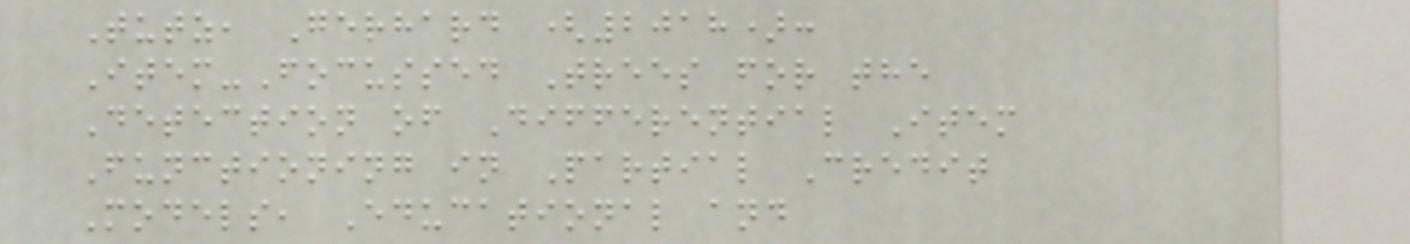Tutz, Gerhard (2018):
Item-Focussed Trees for the
Detection of Differential Item
Functioning in Partial Credit
Models, Educational and
